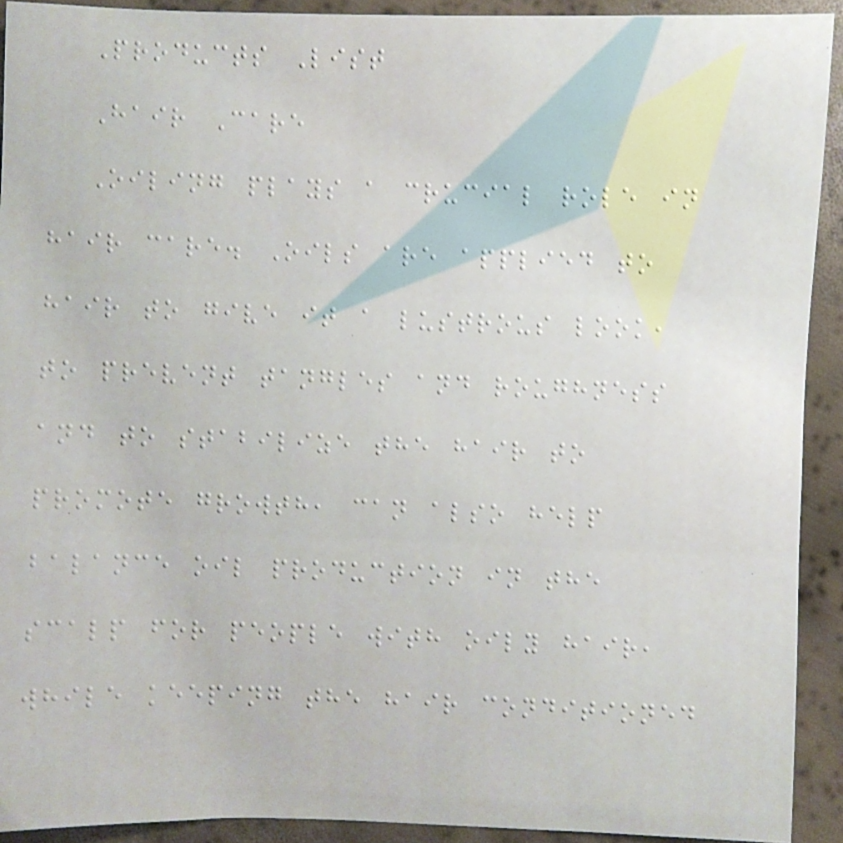Products List
Hair Care
Oiling plays a crucial role in
hair care. Oils are applied to
hair to give it a lustrous look,
to prevent tangles and roughness
and to stabilize the hair to
promote growth, can also help
balance oil production in the
scalp for people with oily hair,
while keeping the hair conditioned
